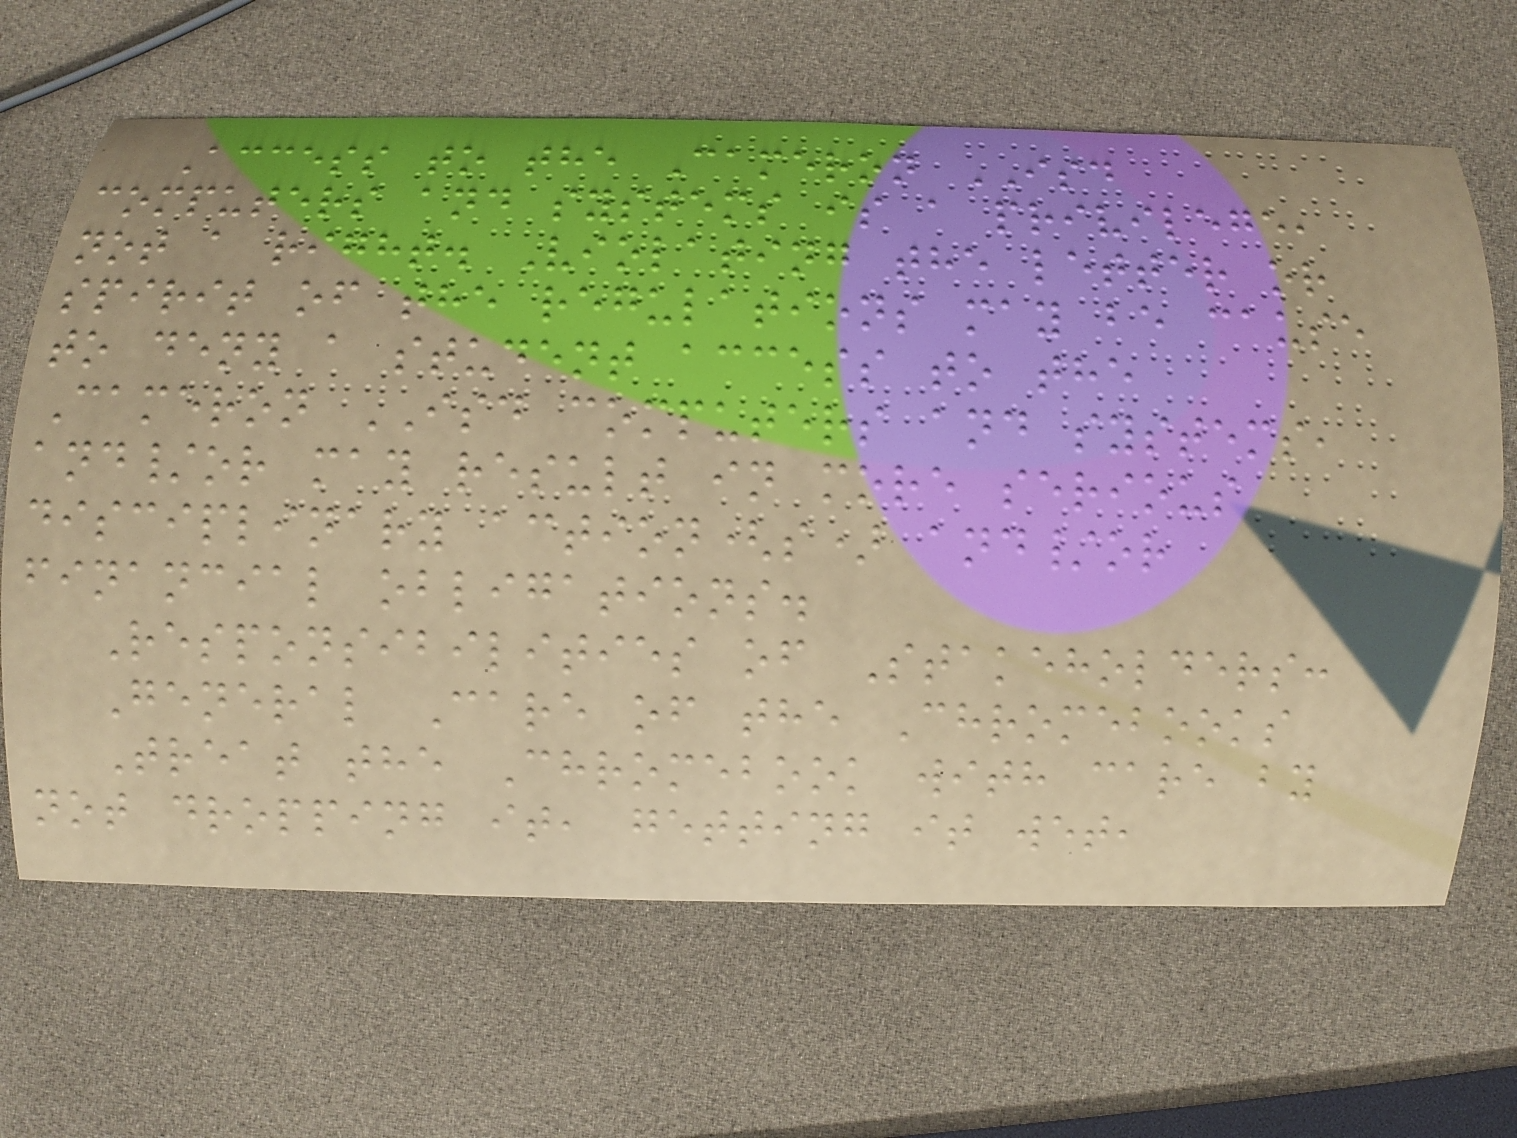Access to the Cameron ISD
computers and systems is a privilege,
not a right. Violating the letter or
spirit of the regulations may be cause
to deny a student access to the
Cameron ISD computers and systems,
and/or may result in more serious
disciplinary action(s) and/or
financial obligations.
Responsibilities of Stakeholders:
General Care of the Chromebooks
Treat the Chromebook with care by
not dropping it, getting it wet,
